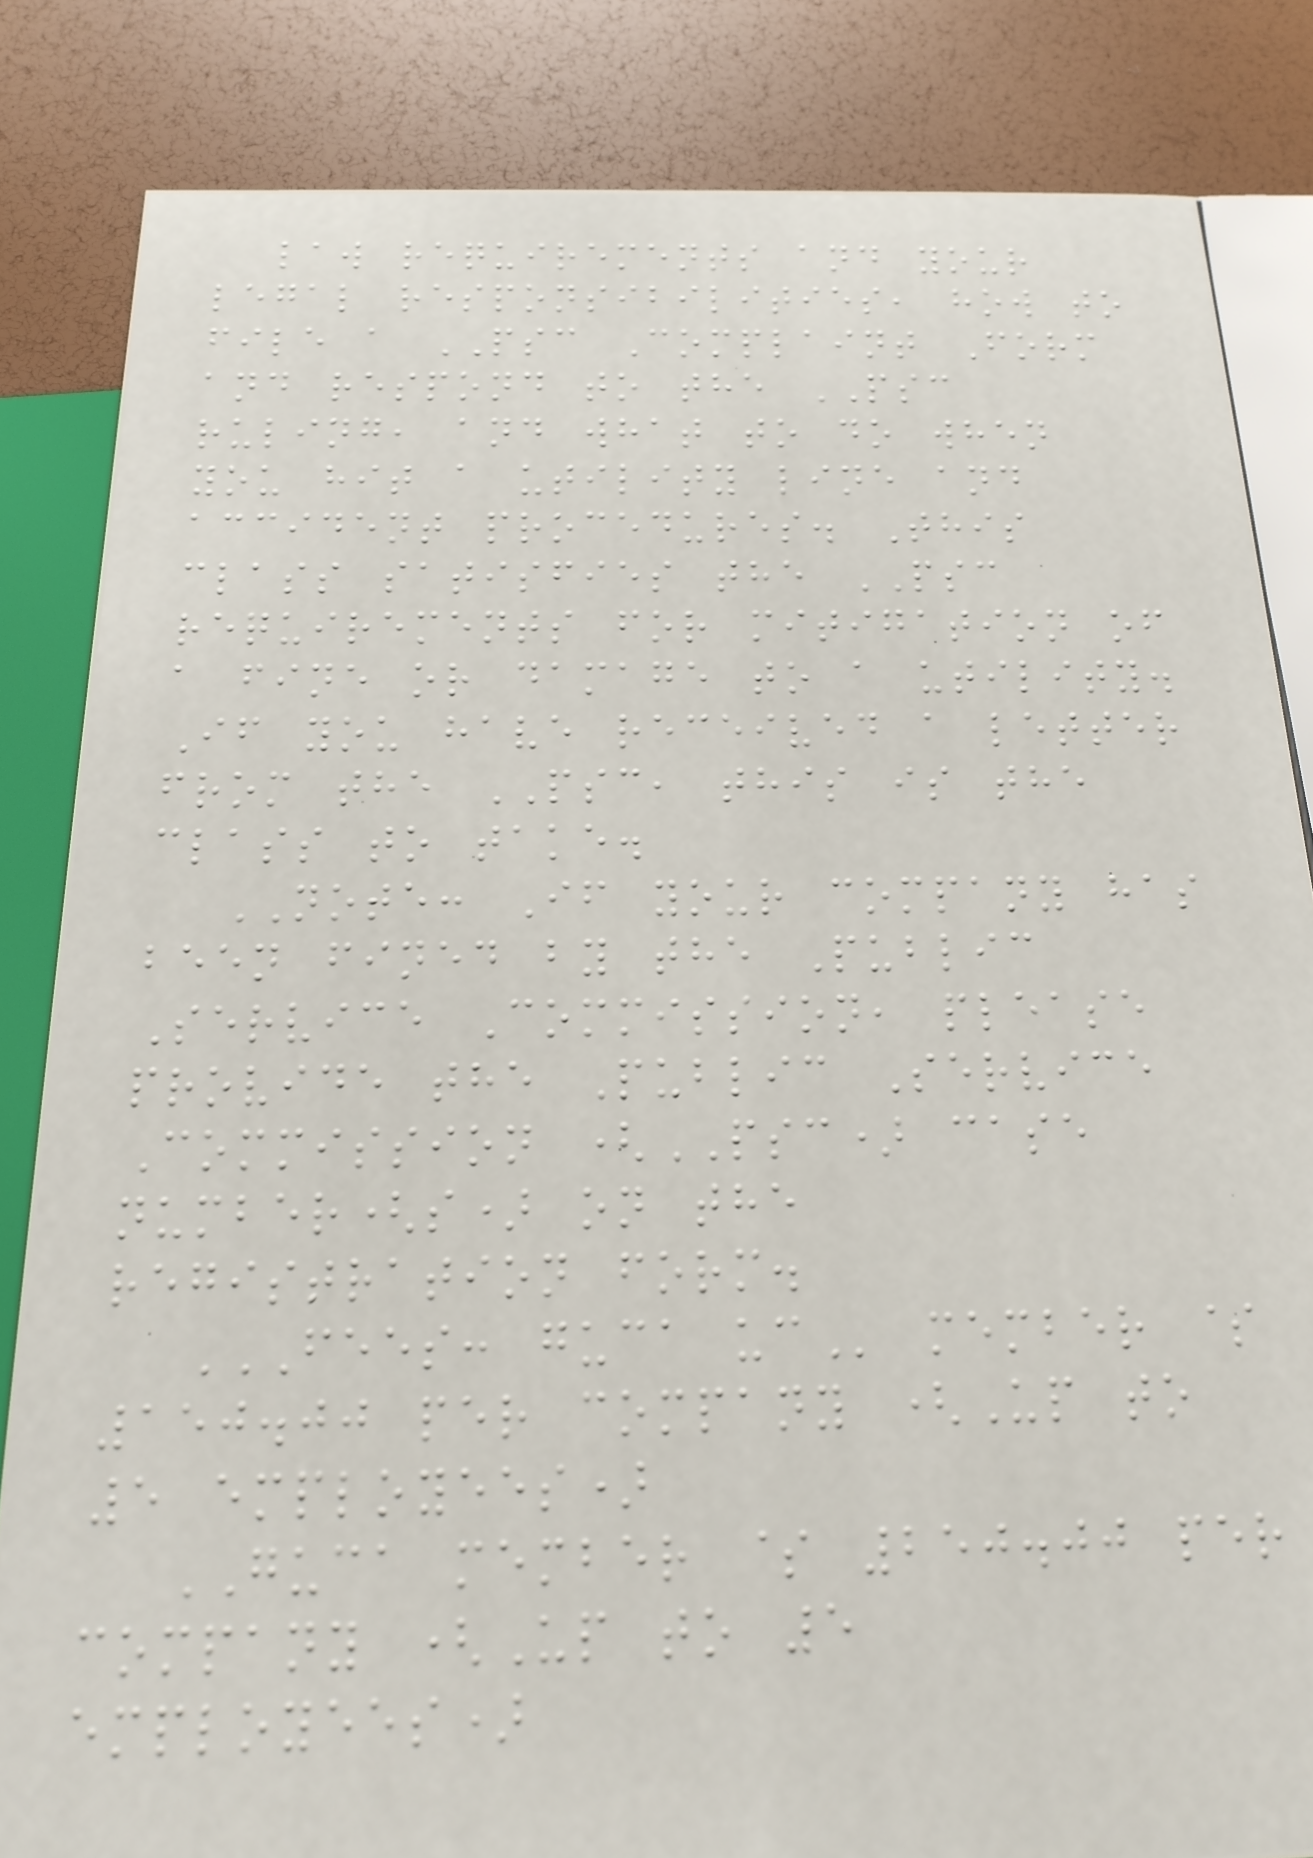law requirements and your
legal responsibilities, how to
file a PSC Complaint Form
and respond to the PSC
ruling, and what to do when
you hit a utility line and
accident procedures. This
class satisfies the PSC
requirements for mitigation of
a fine or damage to a utility.
If you have received a letter
from the PSC, this is the
class to take.
NOTE: If your company has
been fined by the Public
Service Commission, please
provide the Public Service
Commission (PSC) case
number(s) on the
registration form.
FEES: GUCA UC member $
150.00 per company (Up to
5 employees)
GUCA member $ 250.00 per
company (Up to 5
employees)
